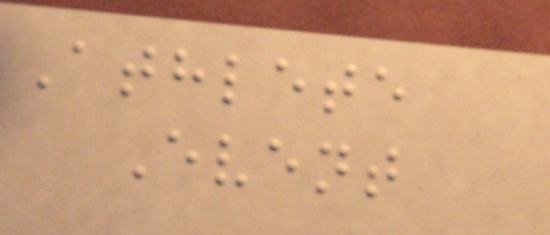Athlete
Event
